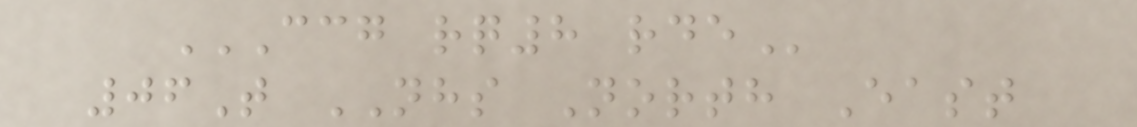CCG RQ8 RDE
06T NHS North East
